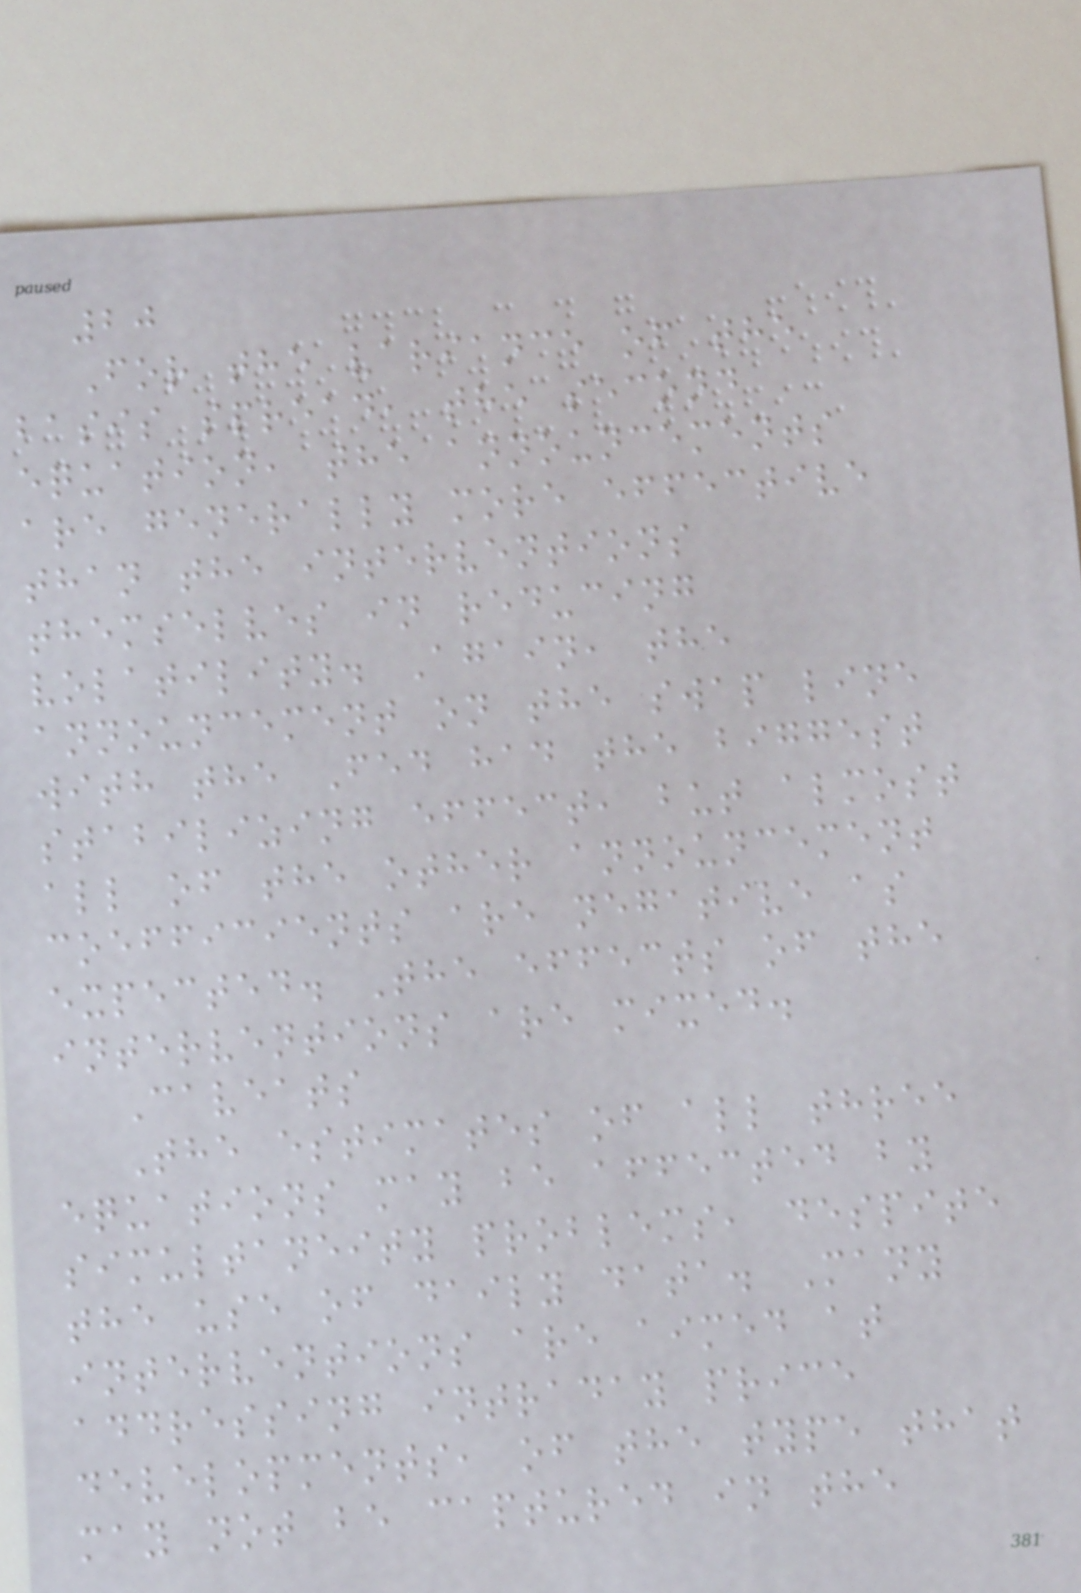20
For the variance of the
basis spread, the second
equation, the announcements
are generally more effective
than the interventions
themselves in reducing
volatility. Again, the
announcement on the swap line
with the Fed had the biggest
stabilizing effect, but almost
all of the other announcement
coefficients are negative as
expected. The effects of the
interventions are mixed.
Caveats
The estimates of all three
equations may be affected by
simultaneity problems, despite
the use of daily data. Many
interventions are aimed at
addressing intraday price
developments, of the type that
may not be captured in the
